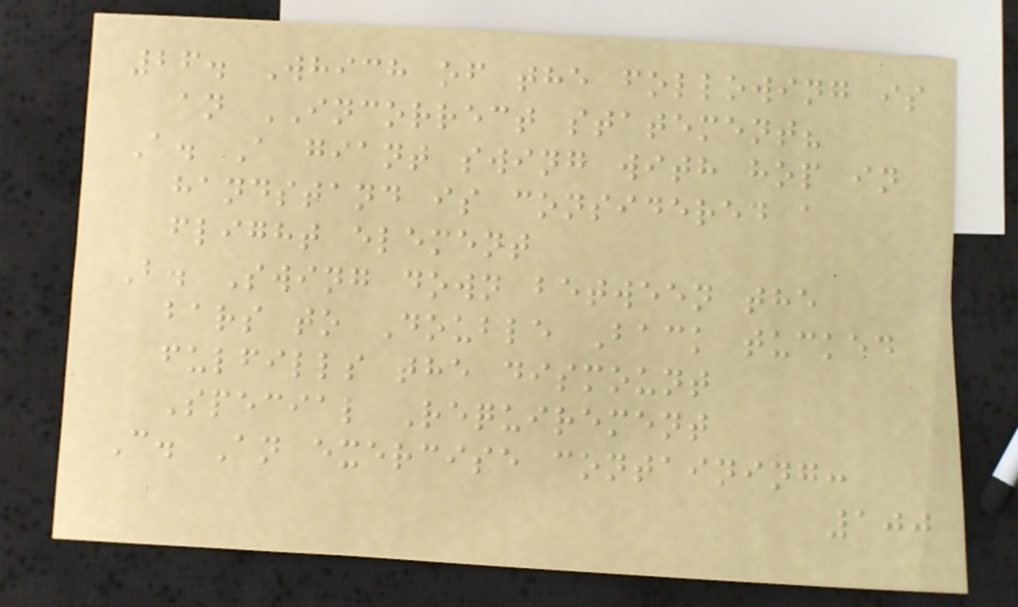26. Which of the following is
an INCORRECT statement?
A. A giant swing with hop in
handstand is considered a
flight element
B. Swing down between the
bars to Double Back tucked
fulfills the dismount
Special Requirement
C. An exercise containing:
100
